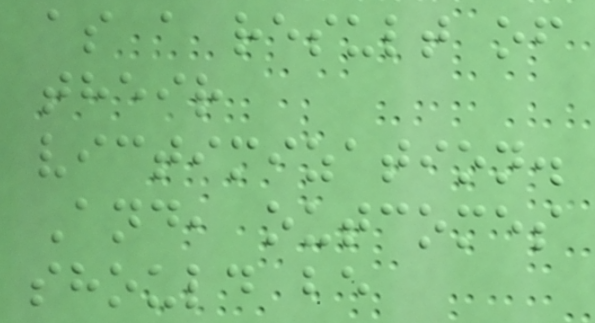as a result of
their
victimization.
And, outcomes
should be
